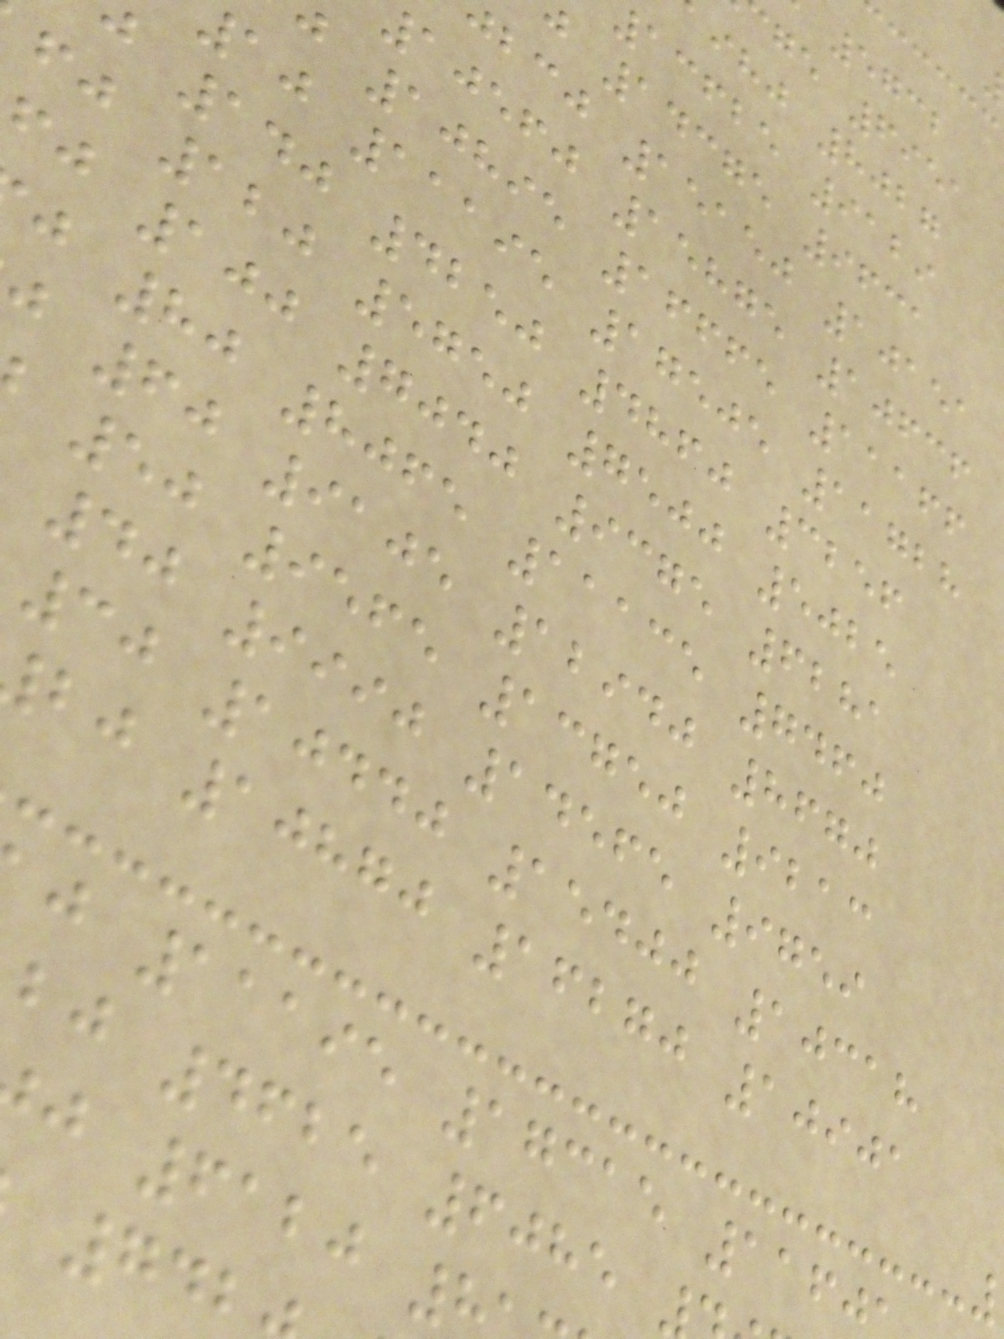ge 6951
ihj 8027
acfbe 9129
14375 9631
bcj 15150 10151
ajefj 15875 10636
10895 16665 11166
aj 11195 17505 11728
140 4250 4860 3256
fj 120 5750 7500 5025
fj 100 7040 9375 6281
j 80 8065 11135 7460
60 9105 12940 8670
50 9565 13750 9213
40 9990 14565 9759
30 10440 15400 10318
bj 10870 16270 10901
j 11195 17315 116
bj 4625 6085
j 6120
